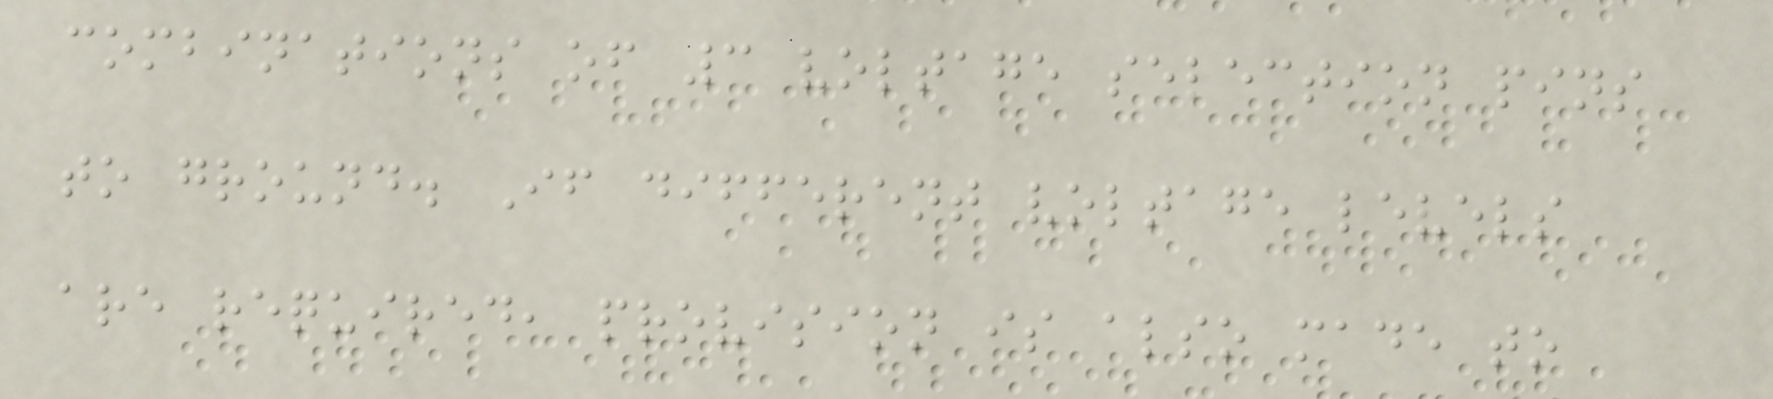combinations of 3 voltage selection pins
to ground. If different voltage levels
are required, provision is also made to
